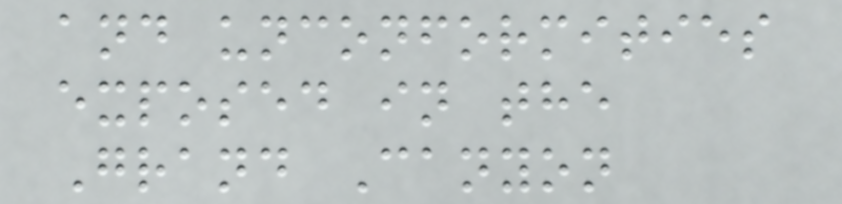and unconformities
exposed in the
Grand Canyon
